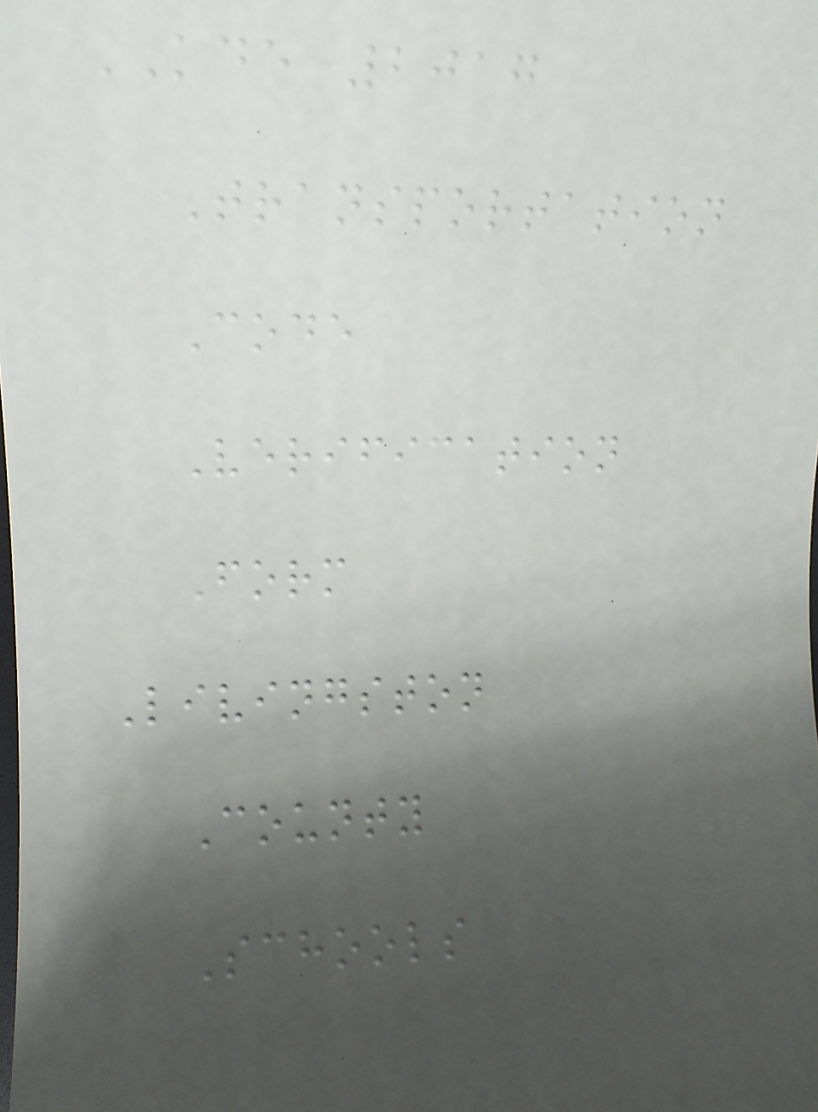KDE 2017
Transportation
Code
Verification
Form
Livingston
County
Schools
